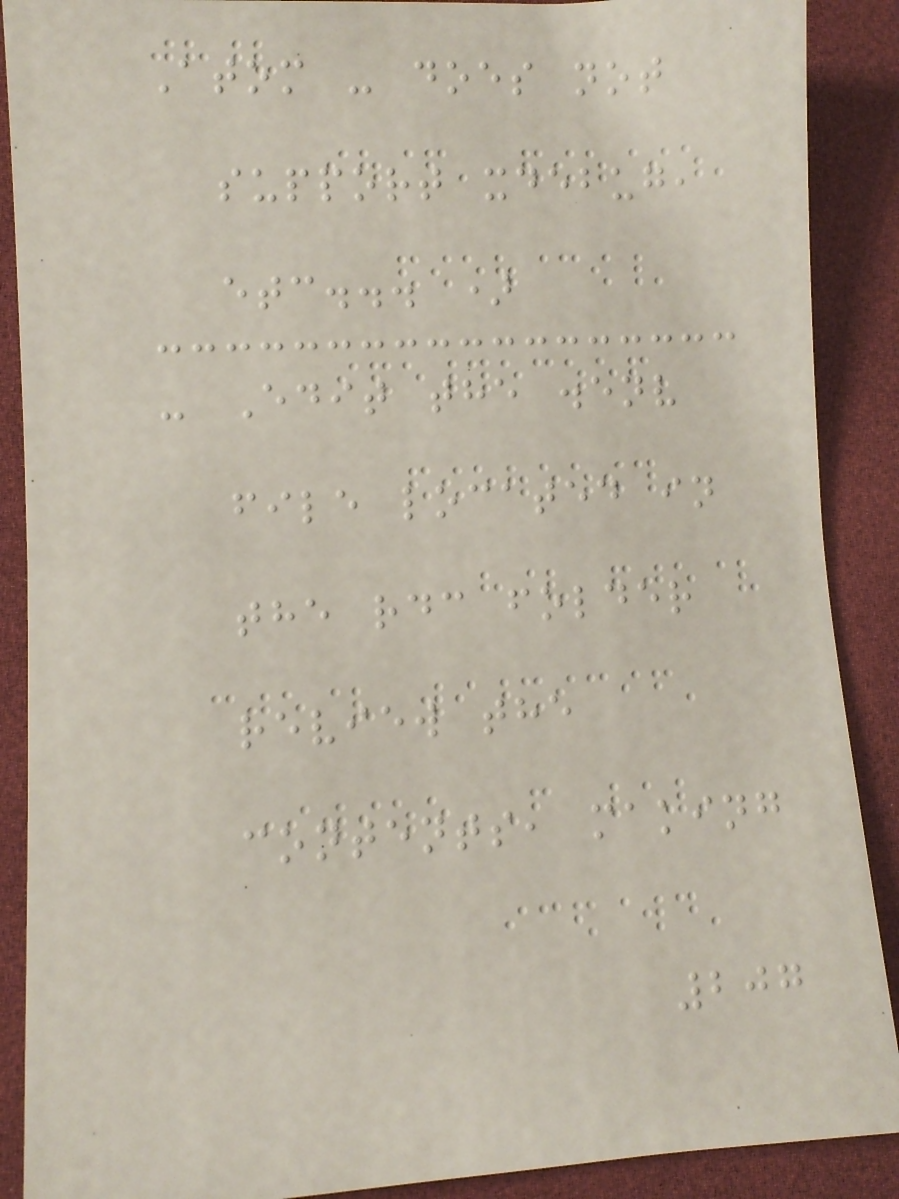Atom - does not
support xdebug,
etc... )
- Edit the .env
file located in
the rdc folder
review the
contents, making
207
